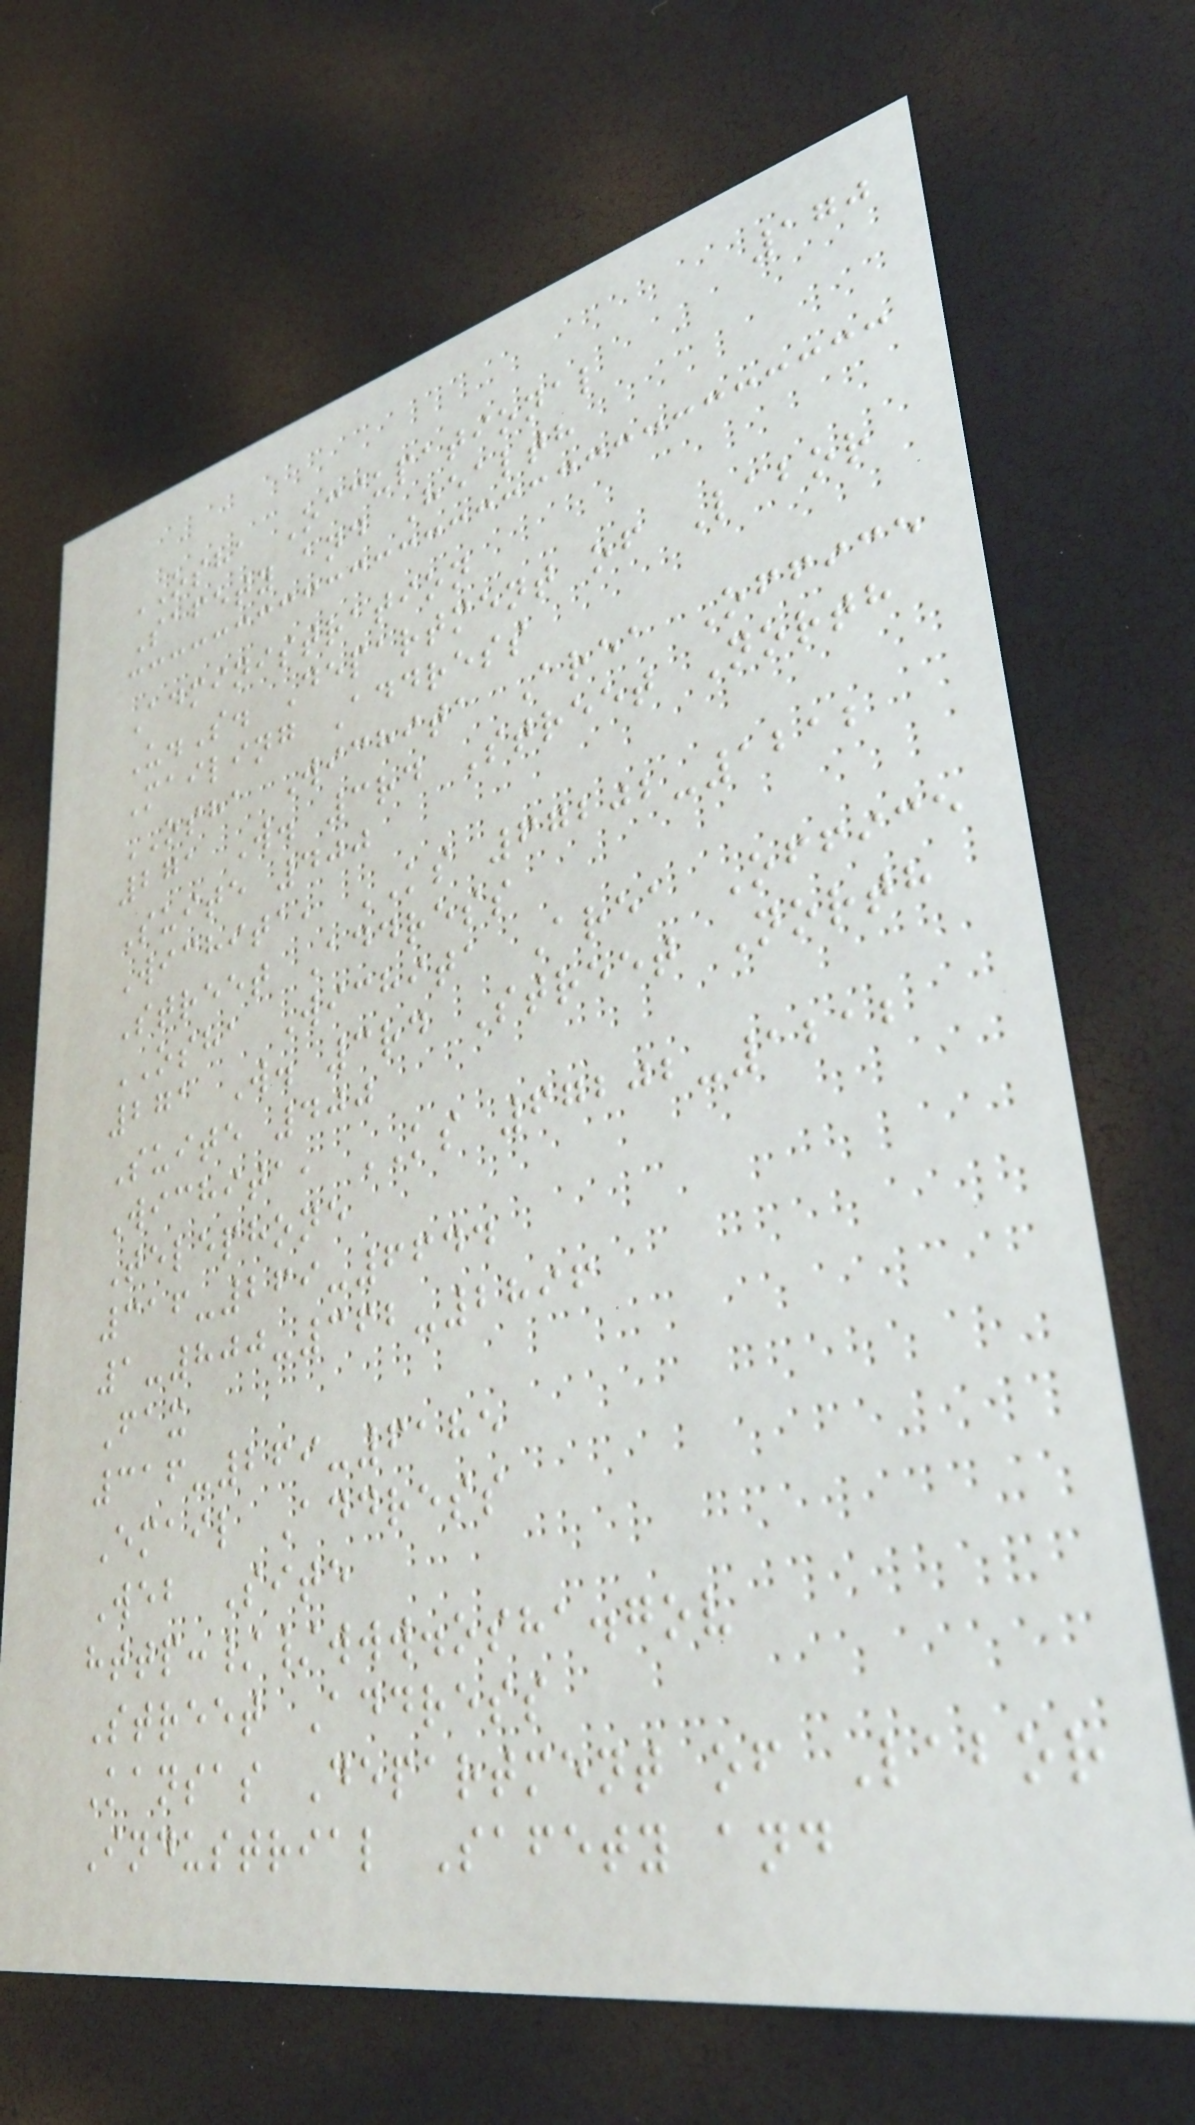170
OSHA Occupational
Safety and Health
Administration
U.S. Department of Labor
Mailing Address
OSHA Wichita Area Office
271 W. 3rd Street North
Suite 400
Wichita, KS 67202-1212
Street Address
OSHA Wichita Area Office
271 W. 3rd Street North
Suite 400
Wichita, KS 67202-1212
Telephone
316-269-6644
1-800-362-2896
Fax
316-269-6185
Email Address
Web Site
http://www.osha.gov
Street Address
Kansas Department of Labor
Industrial Safety and
